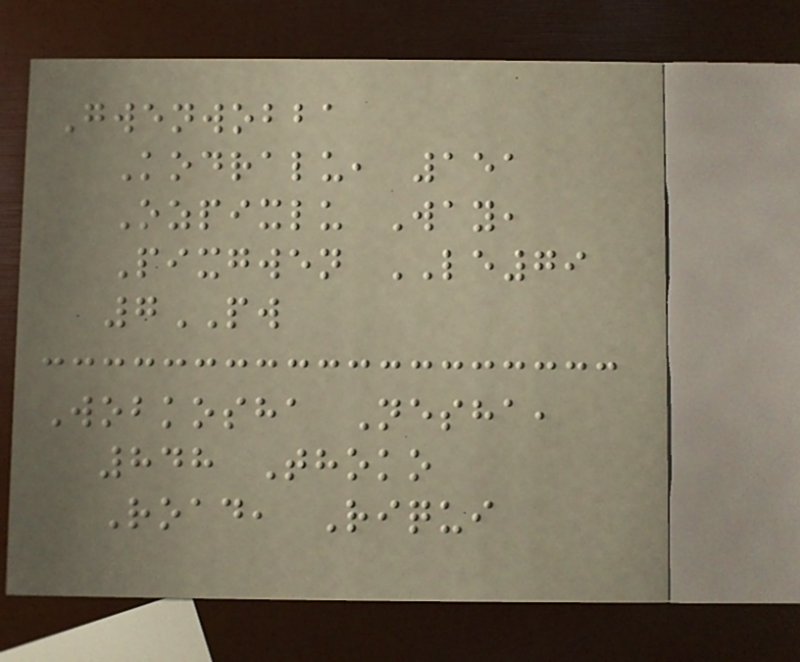Gwenwobba
Kodralu, 151
Ozpixlu Way,
Pixgwen LE79
7PW
Wobkosha Nesha,
848 Thoko
Road, Riqui
